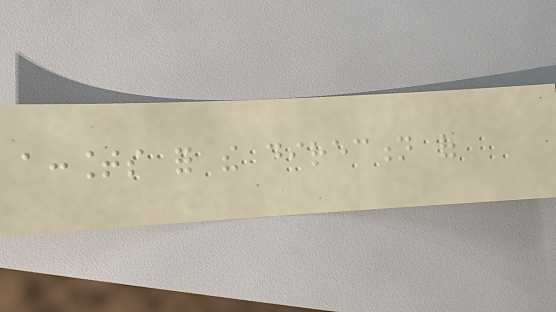accounts for the direction of
